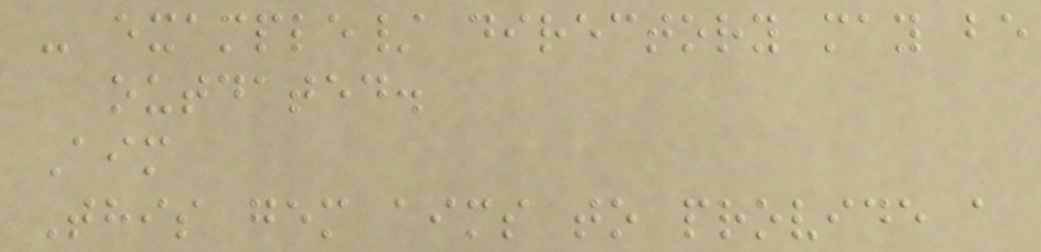- example/ directory may be
outdated.
Aim
This gem aims to provide a
